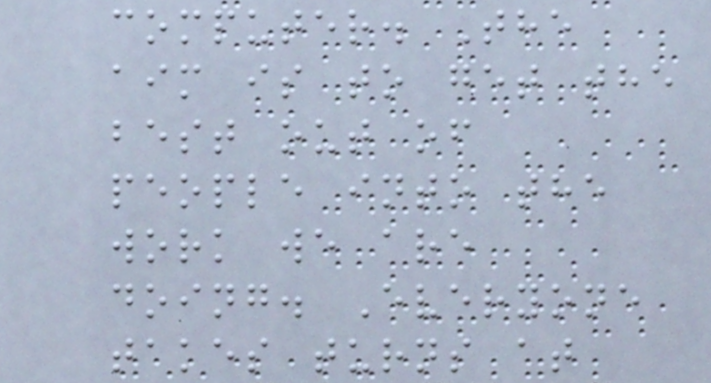computer. The
aim is to get the
best out of
people into the
work we are
doing. Everyone
takes turns at
